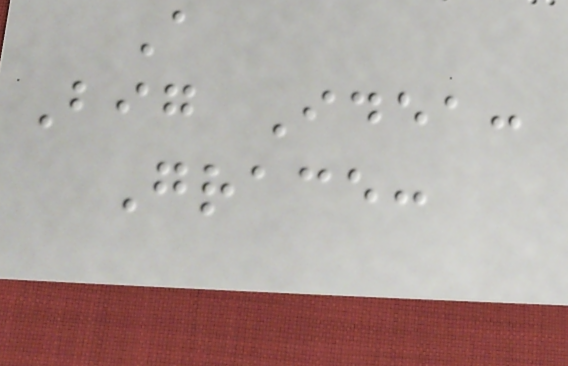A
Big Idea:
Grace:
